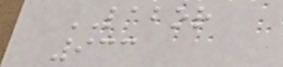LABOR
933
